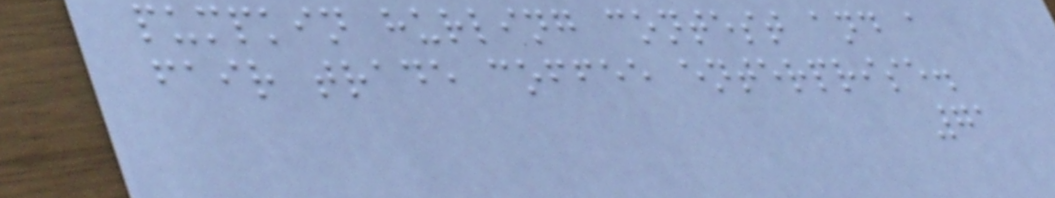pumpkin hurling contest and a
fair trade coffee enterprise.
71
